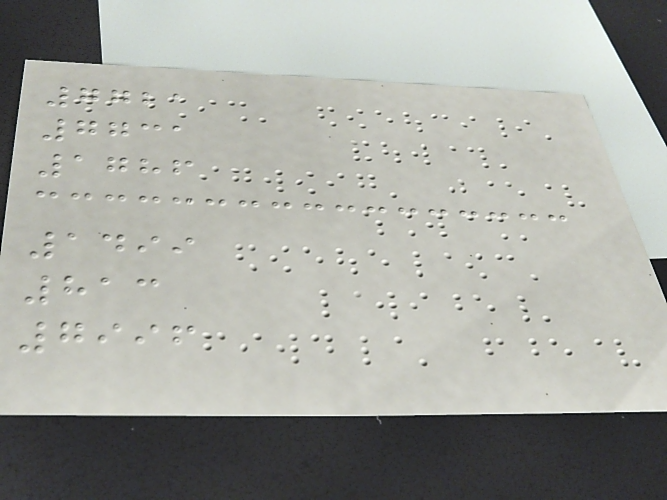7721
7731
1786
1499
813
7996
